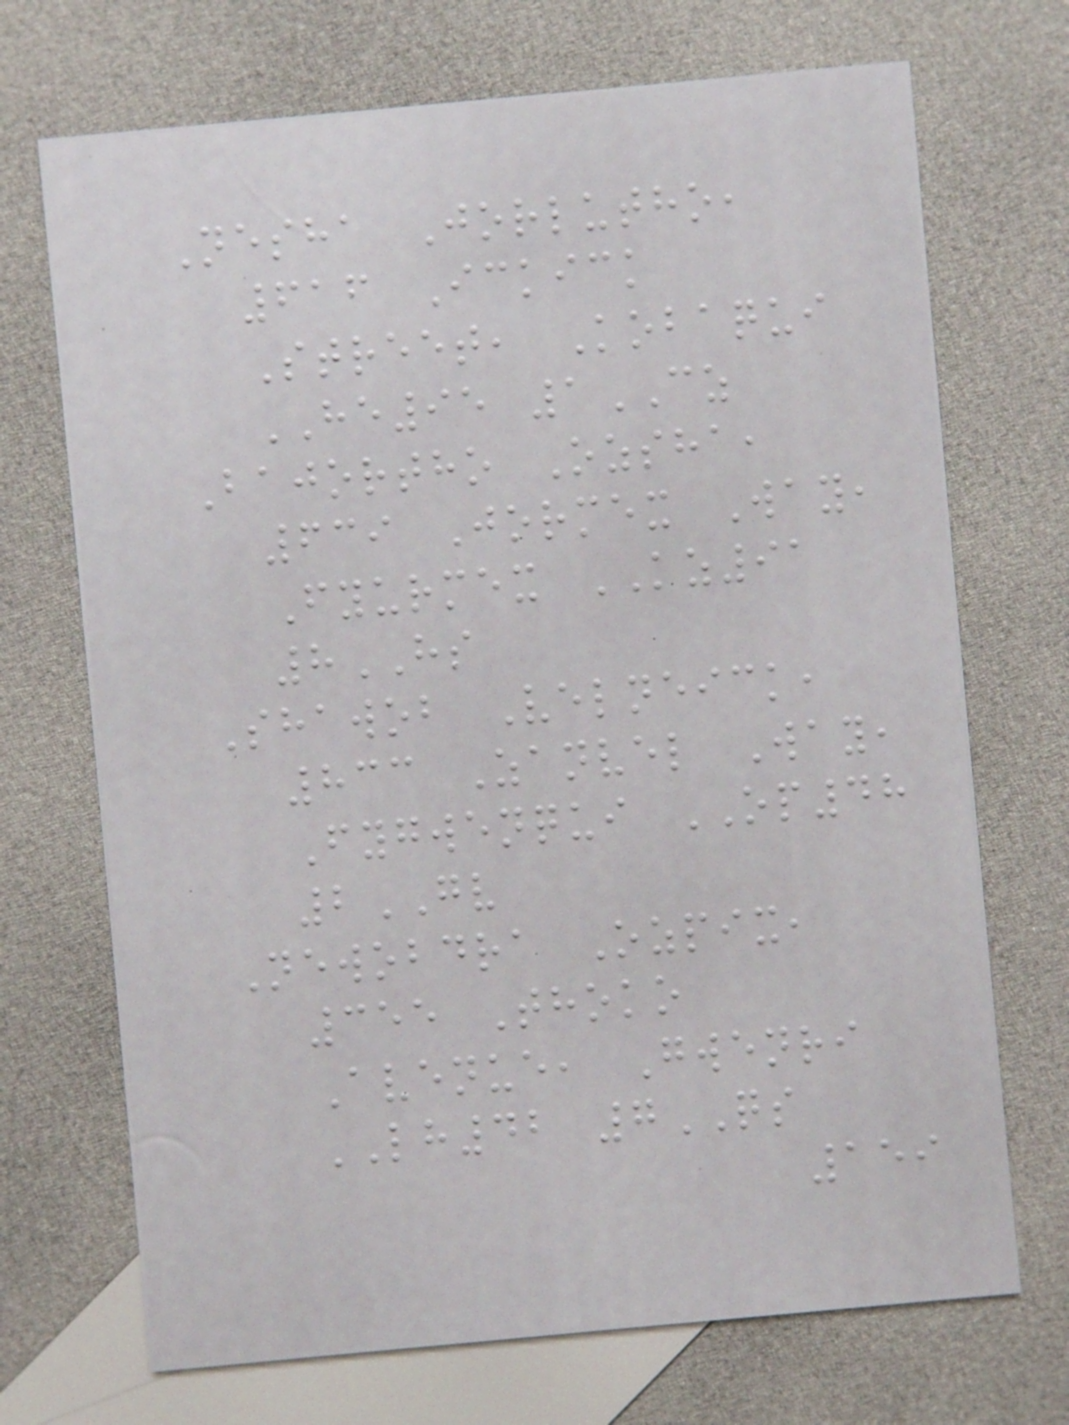Nesha Jorlutho,
616 Ickick
Street, Kobaqui
HE95 1CZ
Bajortho Ozsha,
639 Jormex Way,
Fyurmex KZ91
8HS
Shawob Velneick,
833 Zanvel Way,
Fygwenqui OP48
2GV
Newobdra Ozpix,
355 Thoko
Avenue, Gwenri
LH42 7QS
159
